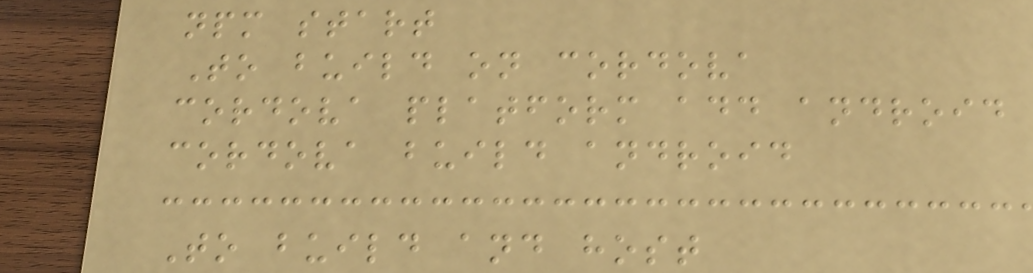npm start
To build on cordova
cordova platform add android
cordova build android
To build and host
